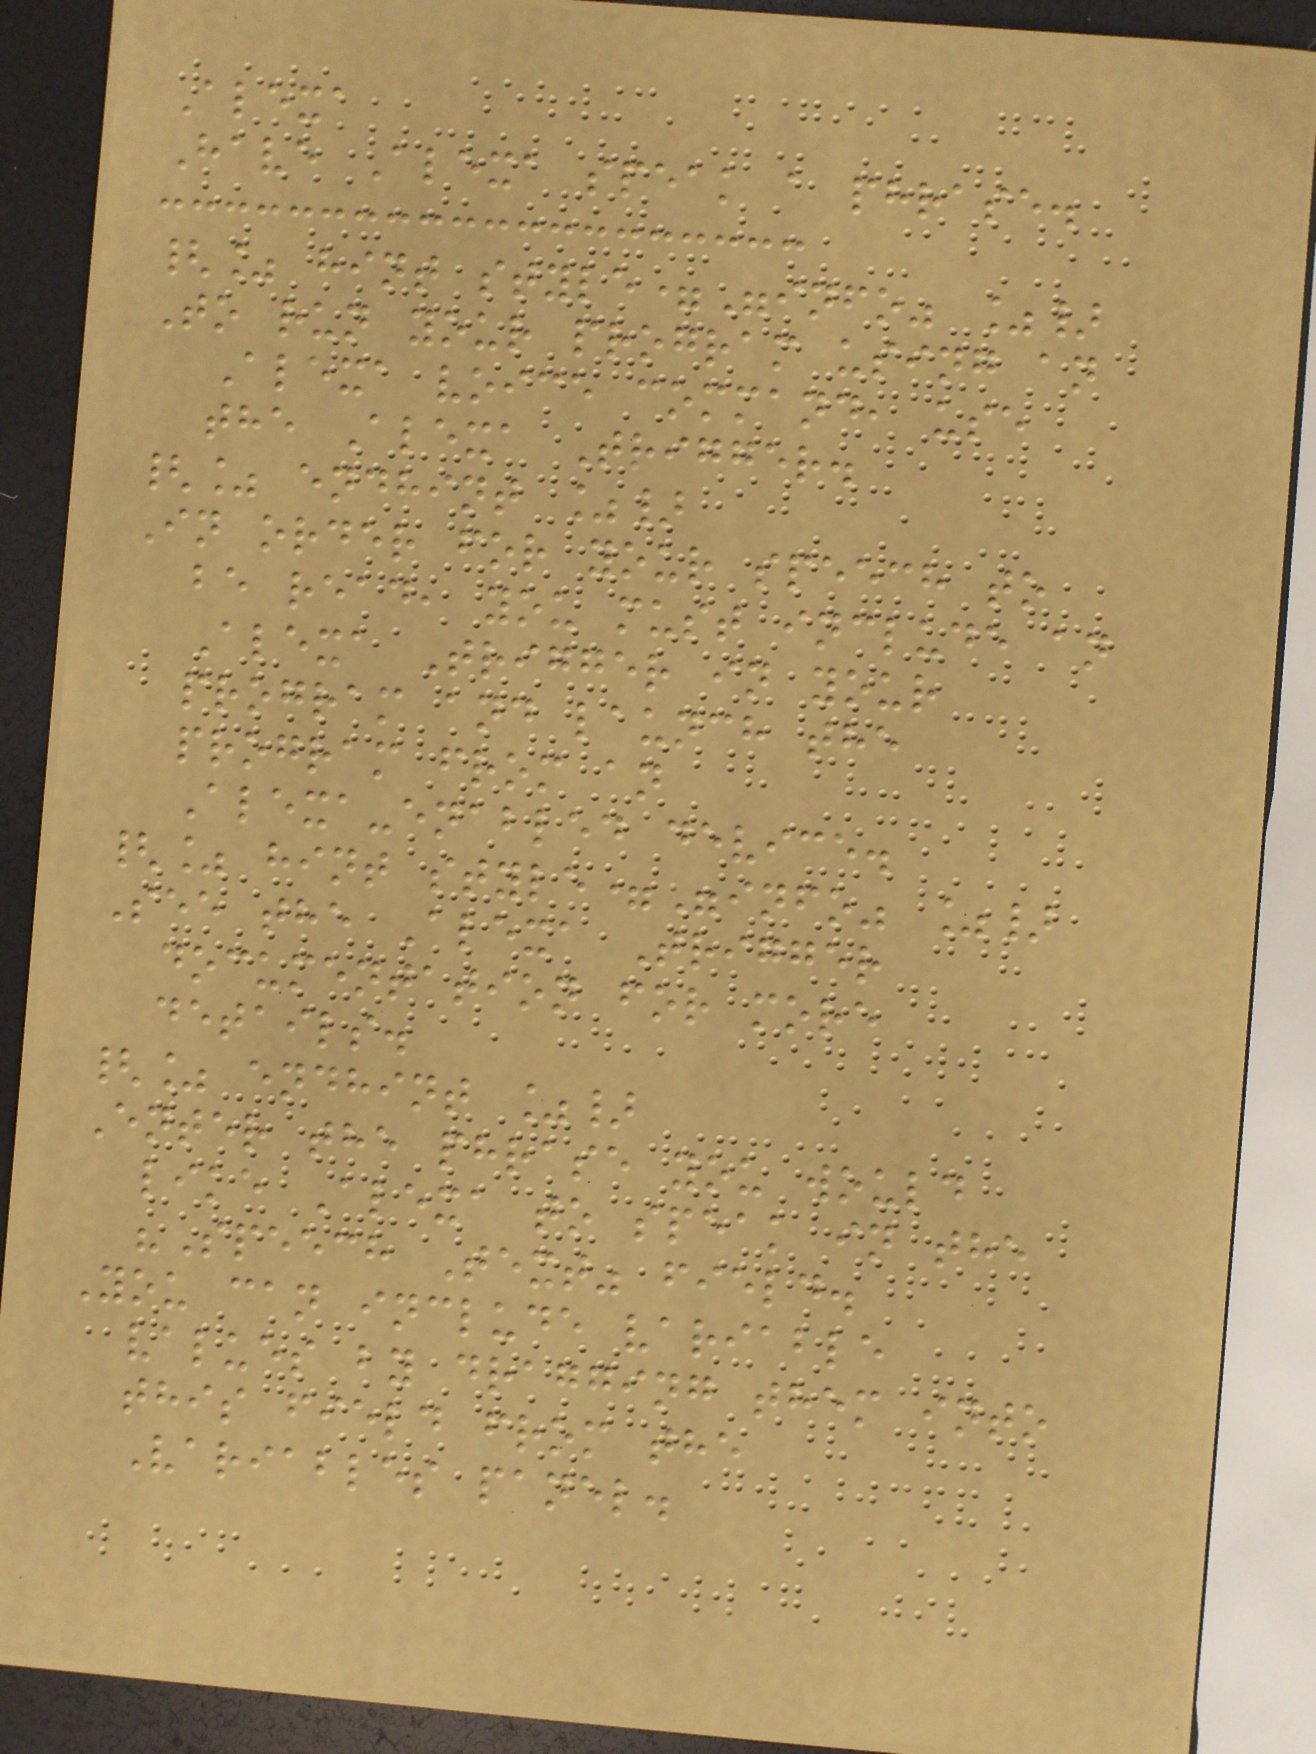Alexa
Have Alexa speak a phrase.
{% hint style="info" %}
To run your program using an
Alexa voice command, use
the Alexa Trigger.
{% endhint %}
In order for your speech to
be read, you must include an
Alexa Trigger in your
program and launch the
program from an
Alexa-enabled device.
{% hint style="info" %}
See the Alexa Trigger
documentation for more
details.
{% endhint %}
Enter the phrase you would
like Alexa to speak in the
"Speech Text" field.
You can include variable
values by dragging them into
this field from the
Variables panel.
